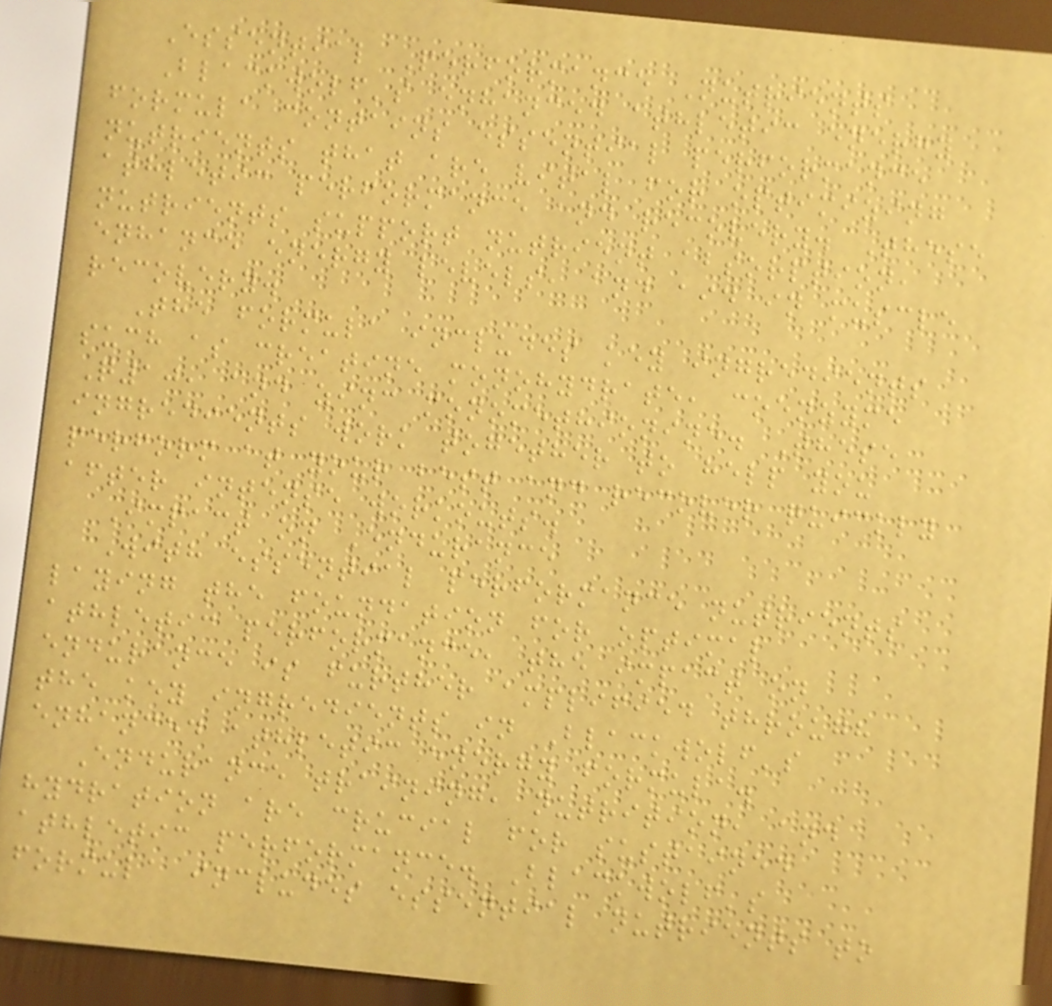Essential Performance Nutrients
Blackwolf's enhanced athletic energy
formula contains essential performance
nutrients that are vital for optimizing
athletic performance and recovery. These
nutrients support nutrient absorption,
enhance energy levels, and aid in muscle
recovery.
The formula includes key ingredients
such as creatine monohydrate, coenzyme
Q10, and zinc monomethionine. These
ingredients work together to help you
perform at your best and recover quickly
after intense workouts.
Impact on Endurance
With essential performance nutrients
laying the foundation for optimal
athletic performance, the impact on
endurance is further amplified through
the key ingredients in Blackwolf's
enhanced athletic energy formula.
Endurance training, nutrition, and
hydration are crucial for sustained
athletic performance. Blackwolf's
formula includes essential nutrients to
